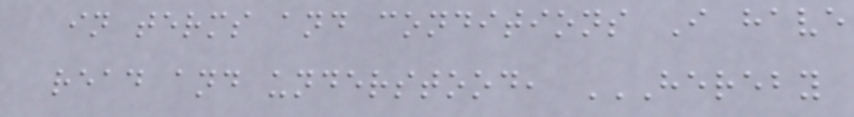in terms and conditions I have
read and understood, HEREBY
